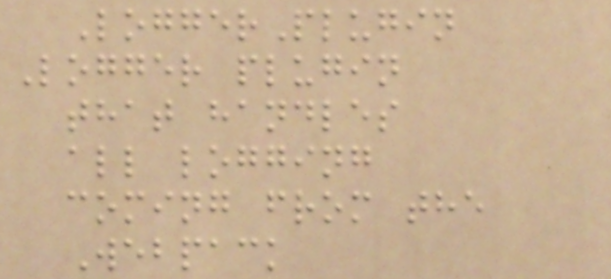LoggerPlugin
Logger plugin
that handles
all logging
coming from the
Webpack
